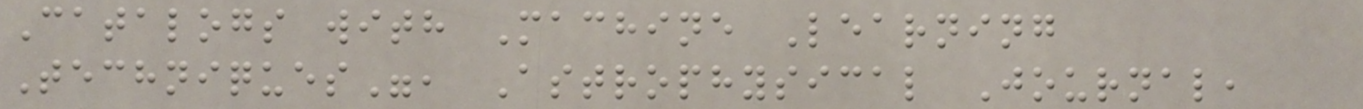Catalogs with Machine Learning
Techniques", Astrophysical Journal,
